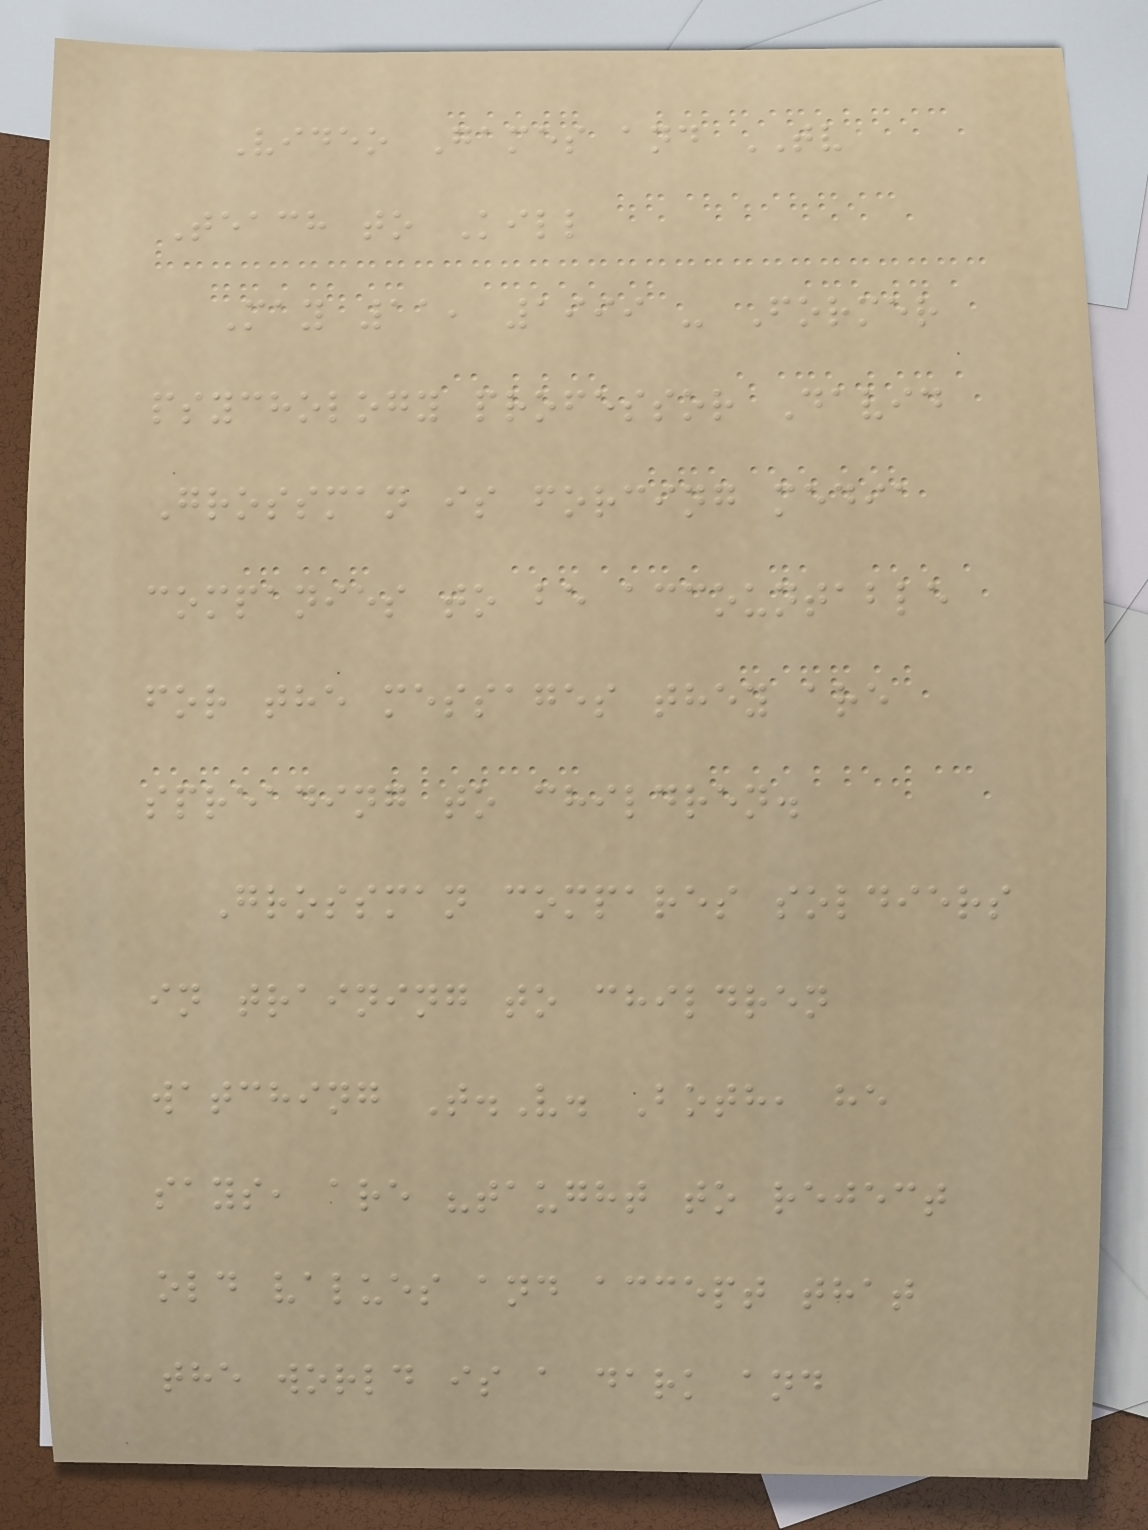Video Games and TV
Teach to Kill
May 11, 1999 - Former
psychology professor David
Grossman is forcing media
companies to be accountable
for the messages they are
spreading to children.
Grossman compares soldiers
in training to children
watching T.V. Both, he
says, are "taught to reject
old values and accept that
the world is a dark and
